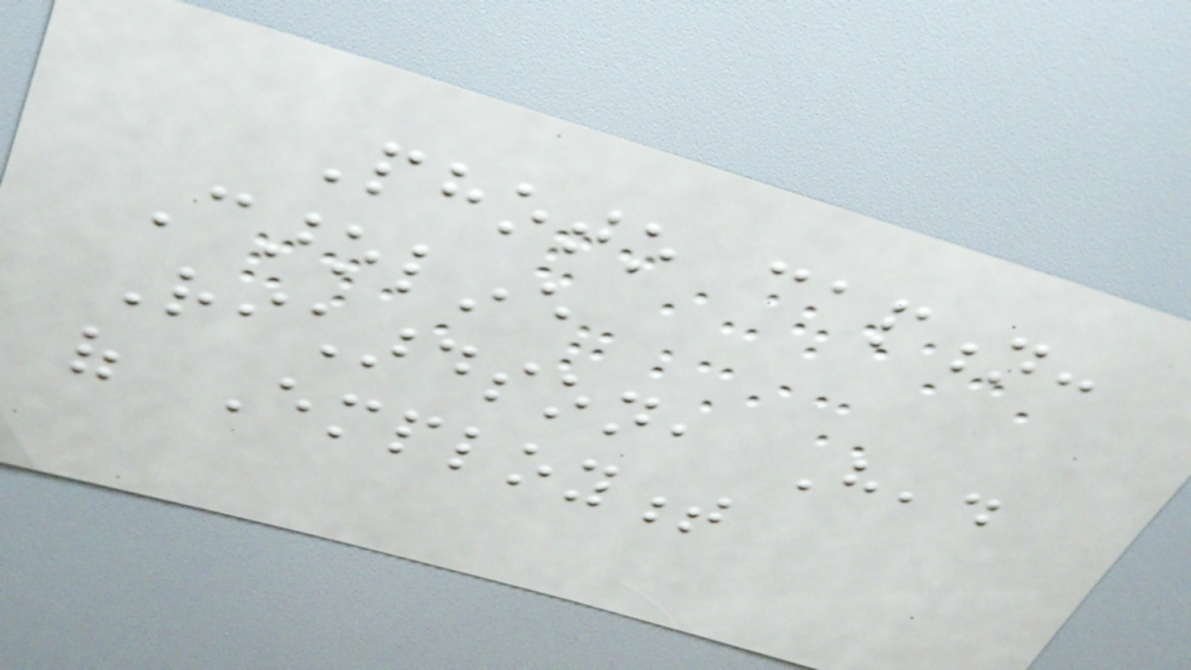Photo caption:
Caroline
Richardson, Head
of Employment
